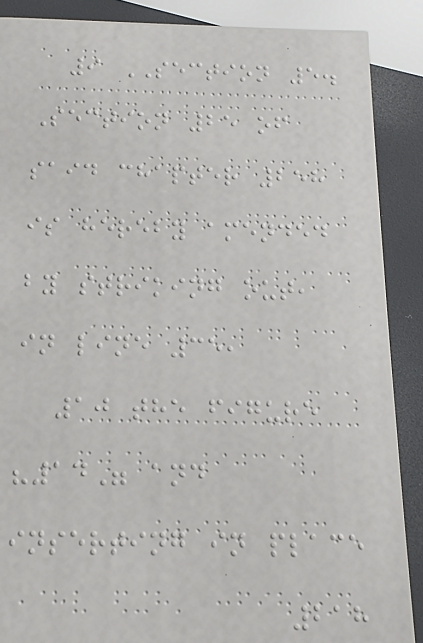9 SECTION 5.
Section 25 of
said chapter 258
is hereby amended
by striking out,
in line 35,
10 the figure
"14" and
inserting in place
218
